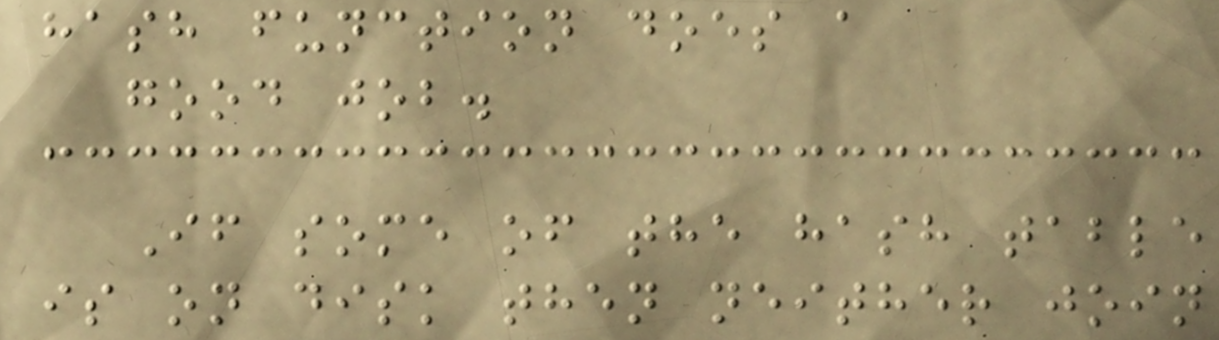hash function does a
good job.
If some of the hash table
is on disk then neither join
